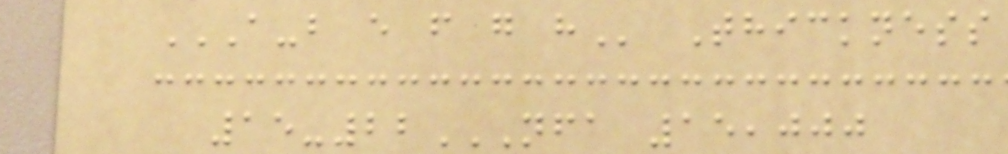A-B E F G H Thickness
15-22NFA 15,000
